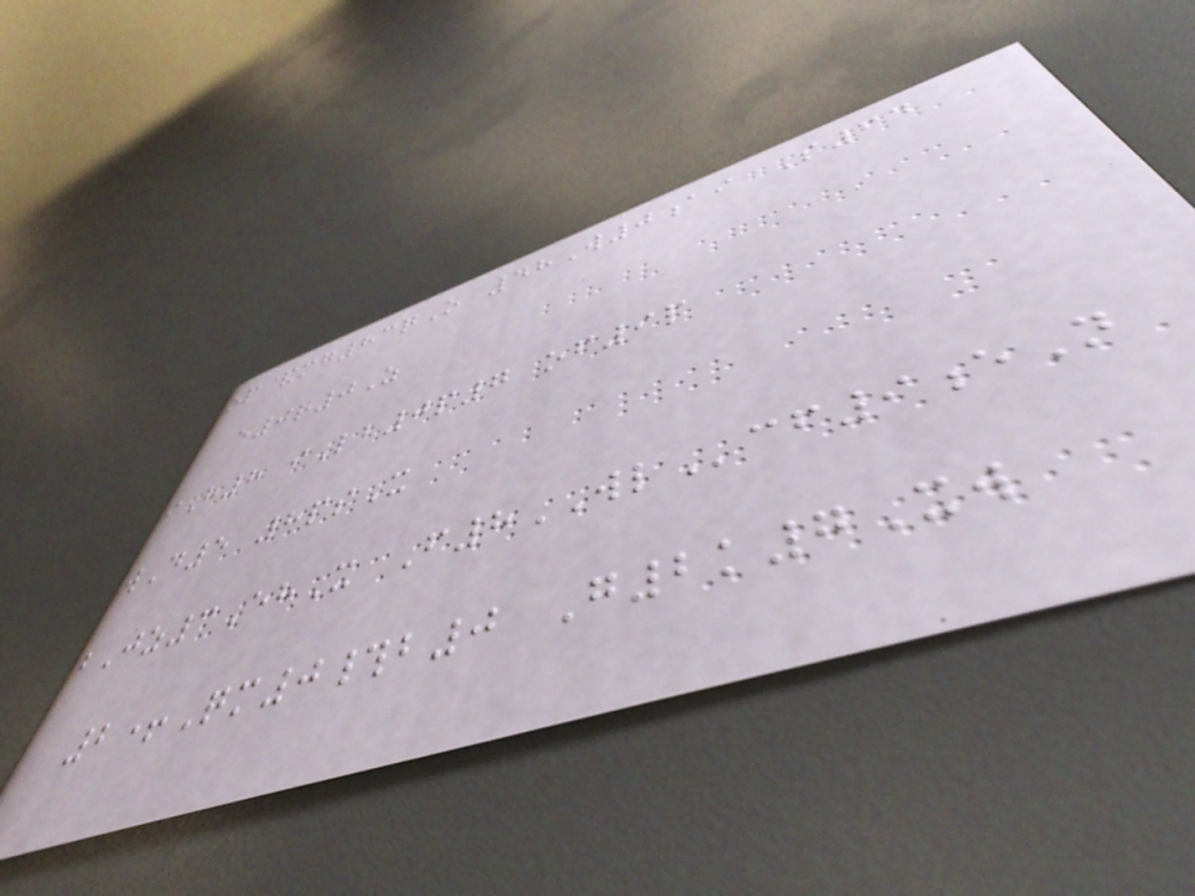op&mg83qO 48W0ai S64
e0r0Z
iH8 iLb0p7 of9p
wD5 8psX
bJz3EhX F8WLcf9eN
2+Qm0#b0 G2k7Xw
